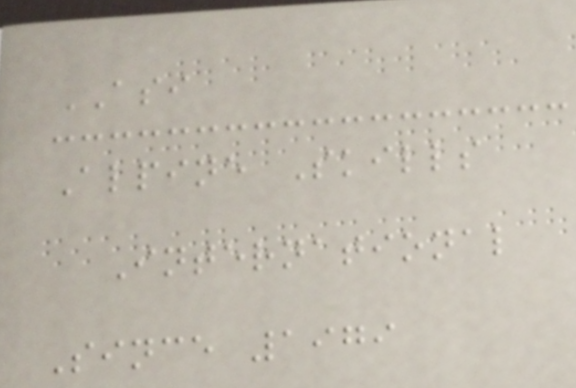ASI
Alpine Skills
International
Since 1979
